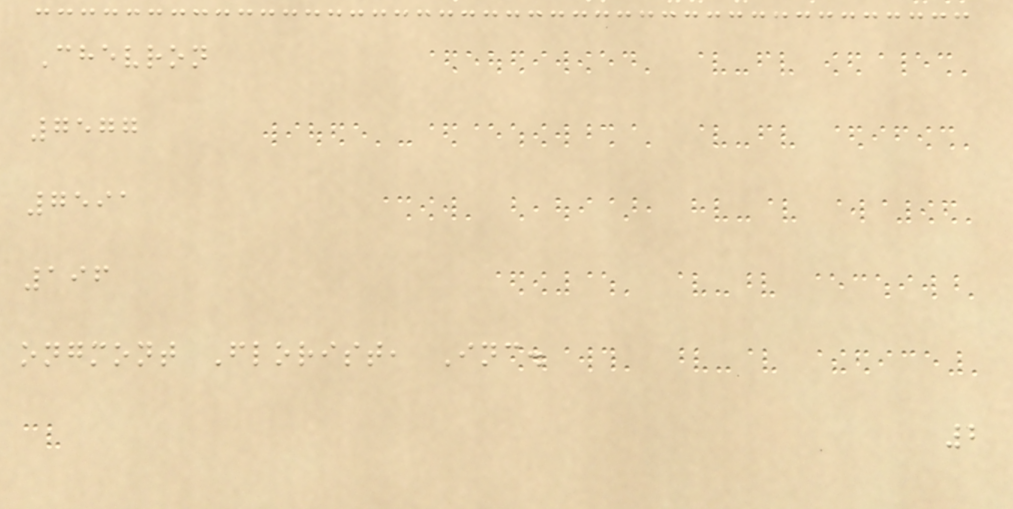Chevron
7577
7591
196
ongmont Florist, Inc.
2
